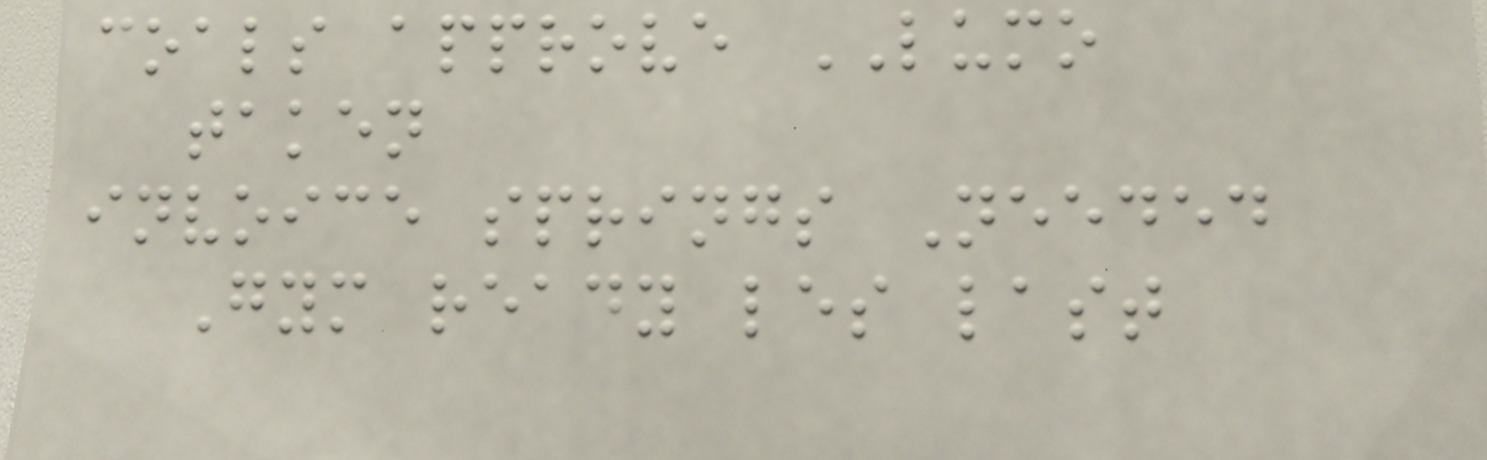coals approve LUMO
taken
invoice springs Needed
Gym ready les last
